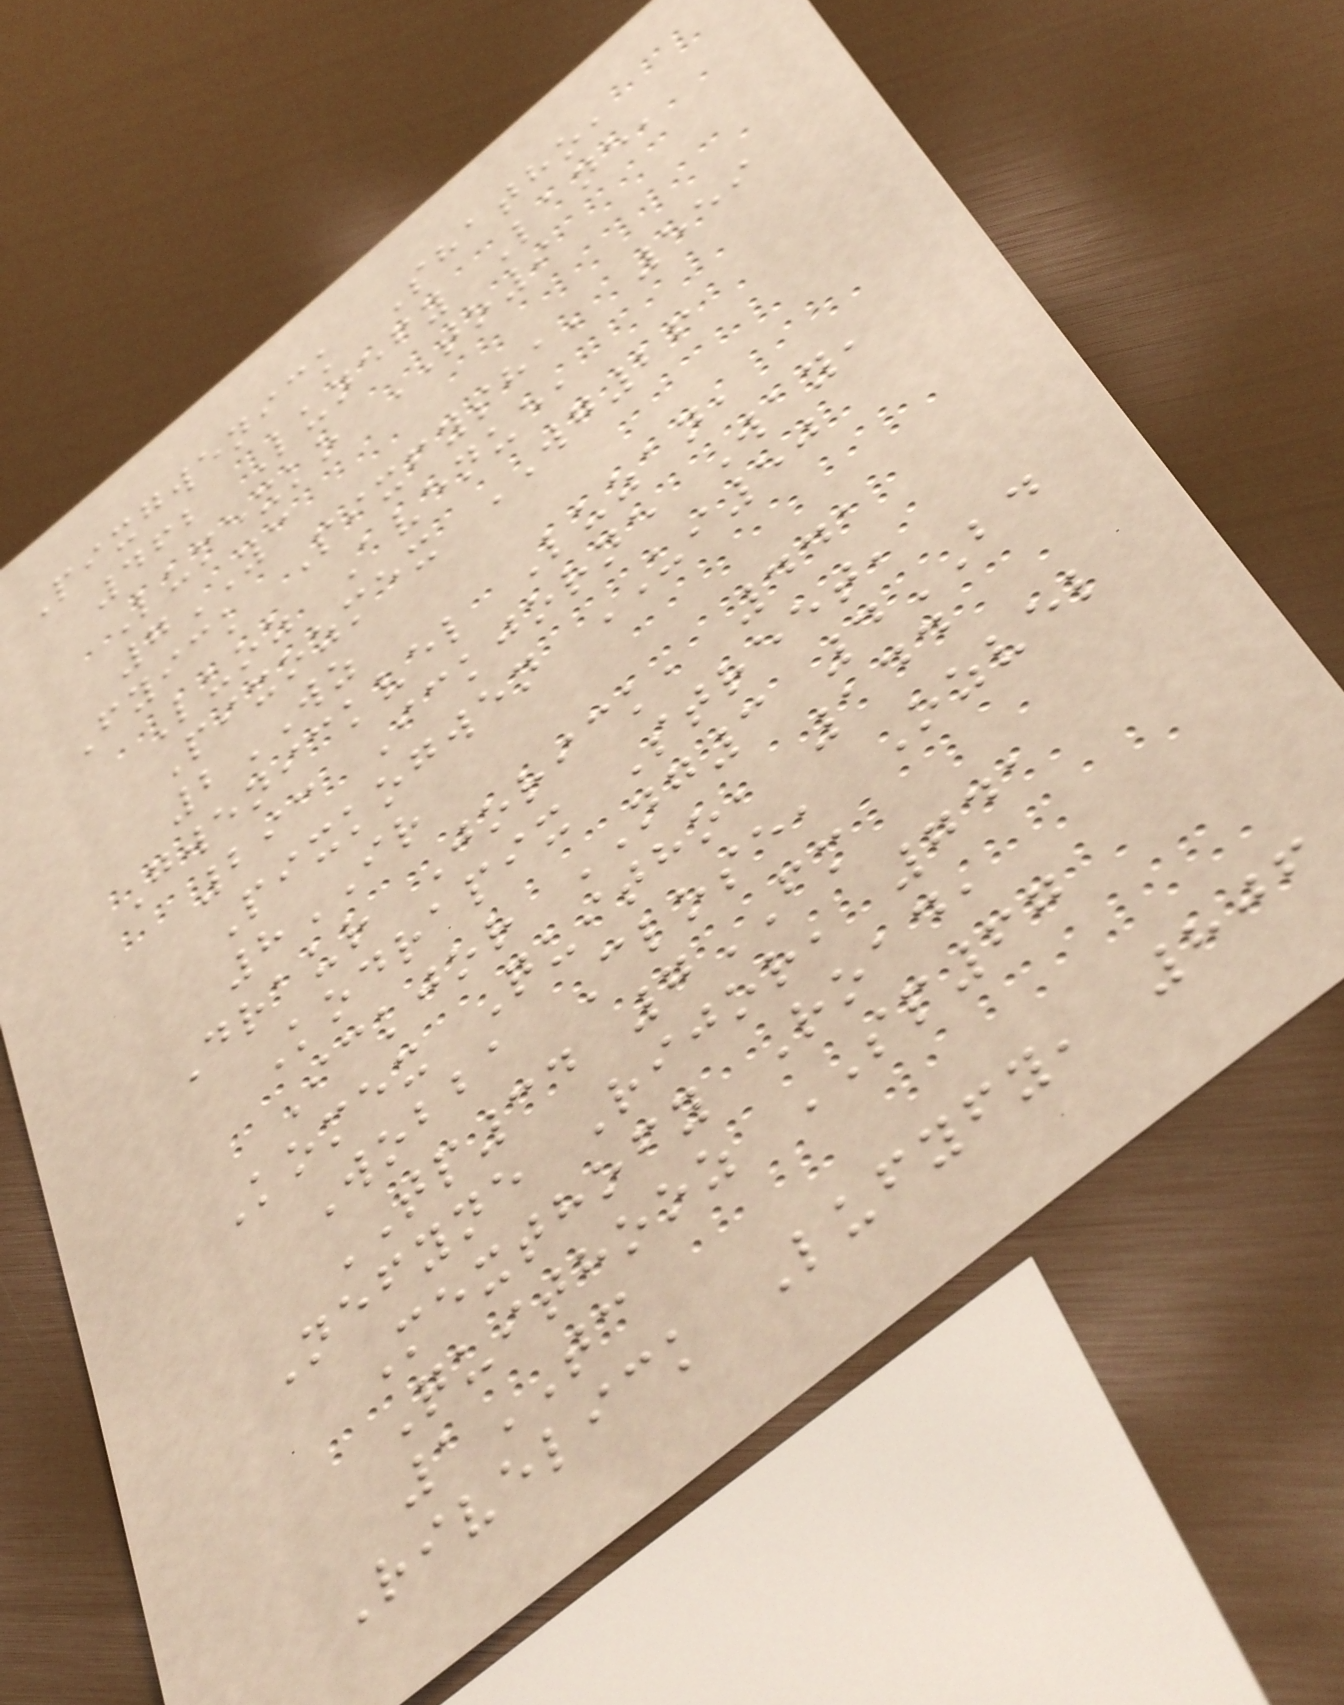Pixgwenick Shatho,
462 Lunefy Lane,
Lumexko TO9
7YC
Fyick Pixfysha, 559
Luoz Avenue,
Pixozmex WG26
2WZ
Gwenickvel Luzan,
293 Ickjorne Way,
Pixkogwen UI50
8IR
Draur Jorick, 441
Kodrapix Street,
Ickjor NG3 4BD
Komex Quitho, 144
Wobba Close, Ozvel
TP34 7FM
Nefyne Rijor, 741
Mexthofy Road,
Quithooz SP67
1TC
Rivelick Lufyfy, 806
